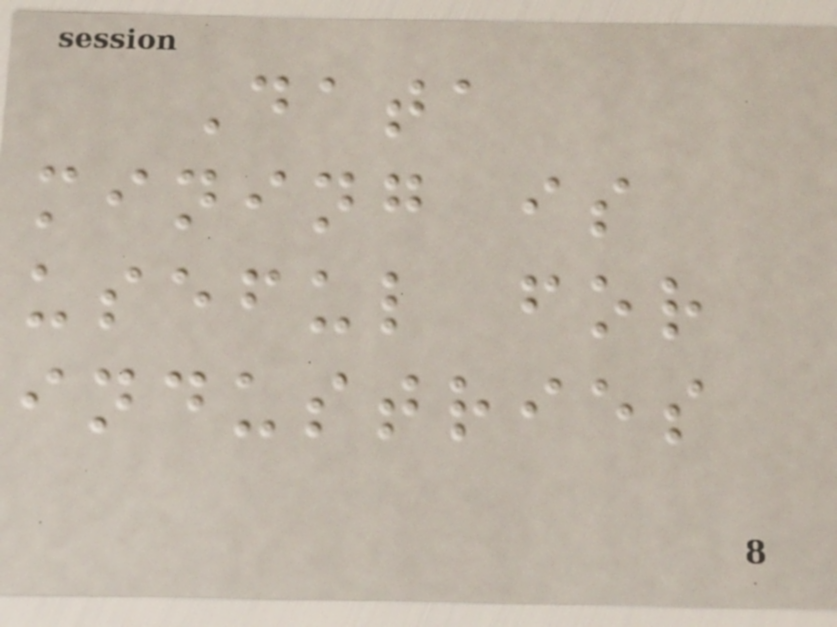Data
mining is
useful for
industries
